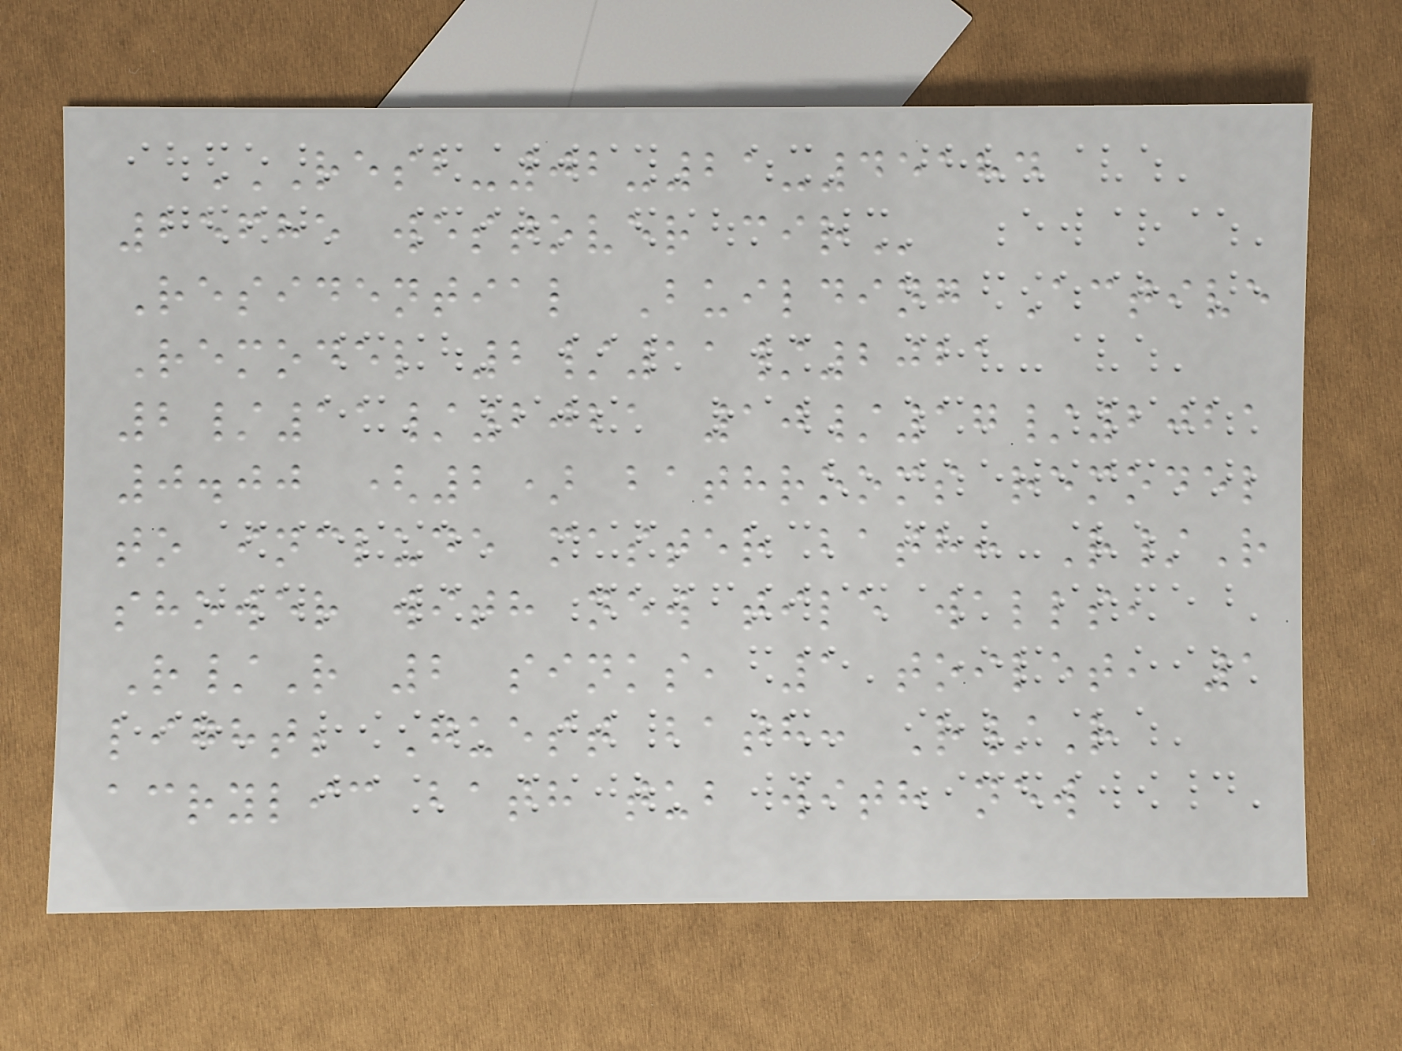RESB-02-21-45184
25685 WESTOVER CIR
Residential Building Active
Remodel 2/11/2021
2/11/2021 10/17/2021
0.00 (2) bathrooms remodel
to include master bath: R/R
shower with new tile walls,
R/R 2 sinks, 1 toilet, 1
light; Guest bath: R/R
acrylic bath tub with new
